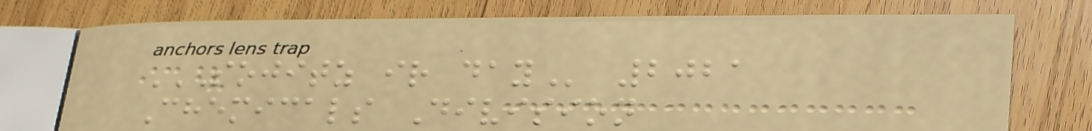SOJITZ IR DAY 2021
Chemicals Division
